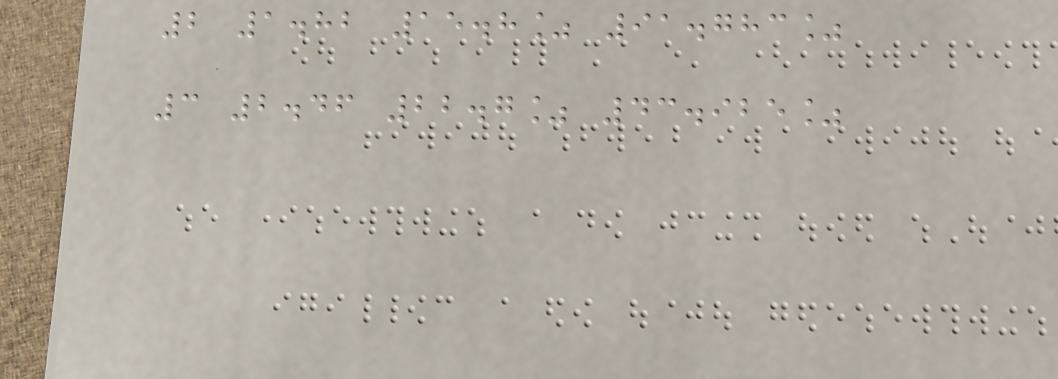2 1.82 15.8% 91.783%
3 2.46 22.7% 43.925%
